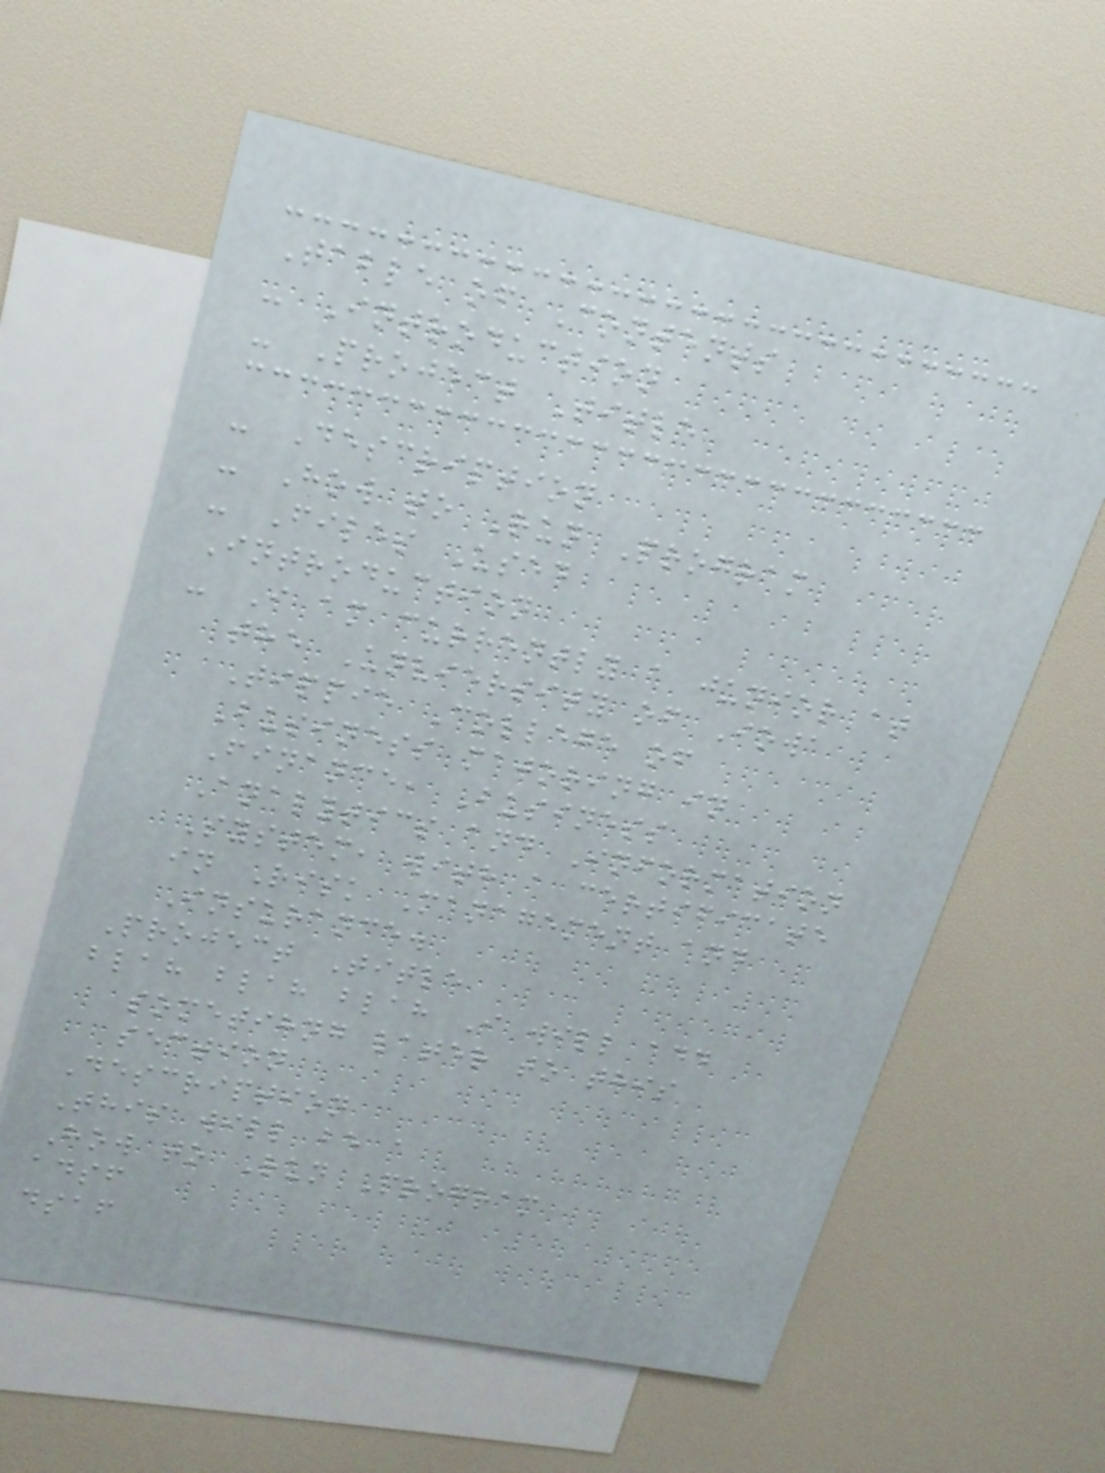Table of Contents
- Introduction
- Project Title
- Description
- How to Run Program
- Files Used
Introduction
- I am currently a junior at
the Unviersity of Iowa
Tippie College of
Business majoring in
Finance, Business
Analytics and Information
System, with a certificate
in Risk Management and
Insurance.
Project Title
blah blah blah I will add
sometihng later to this
section
Description
This will be a
How to Run Program
adsf
dsaf
